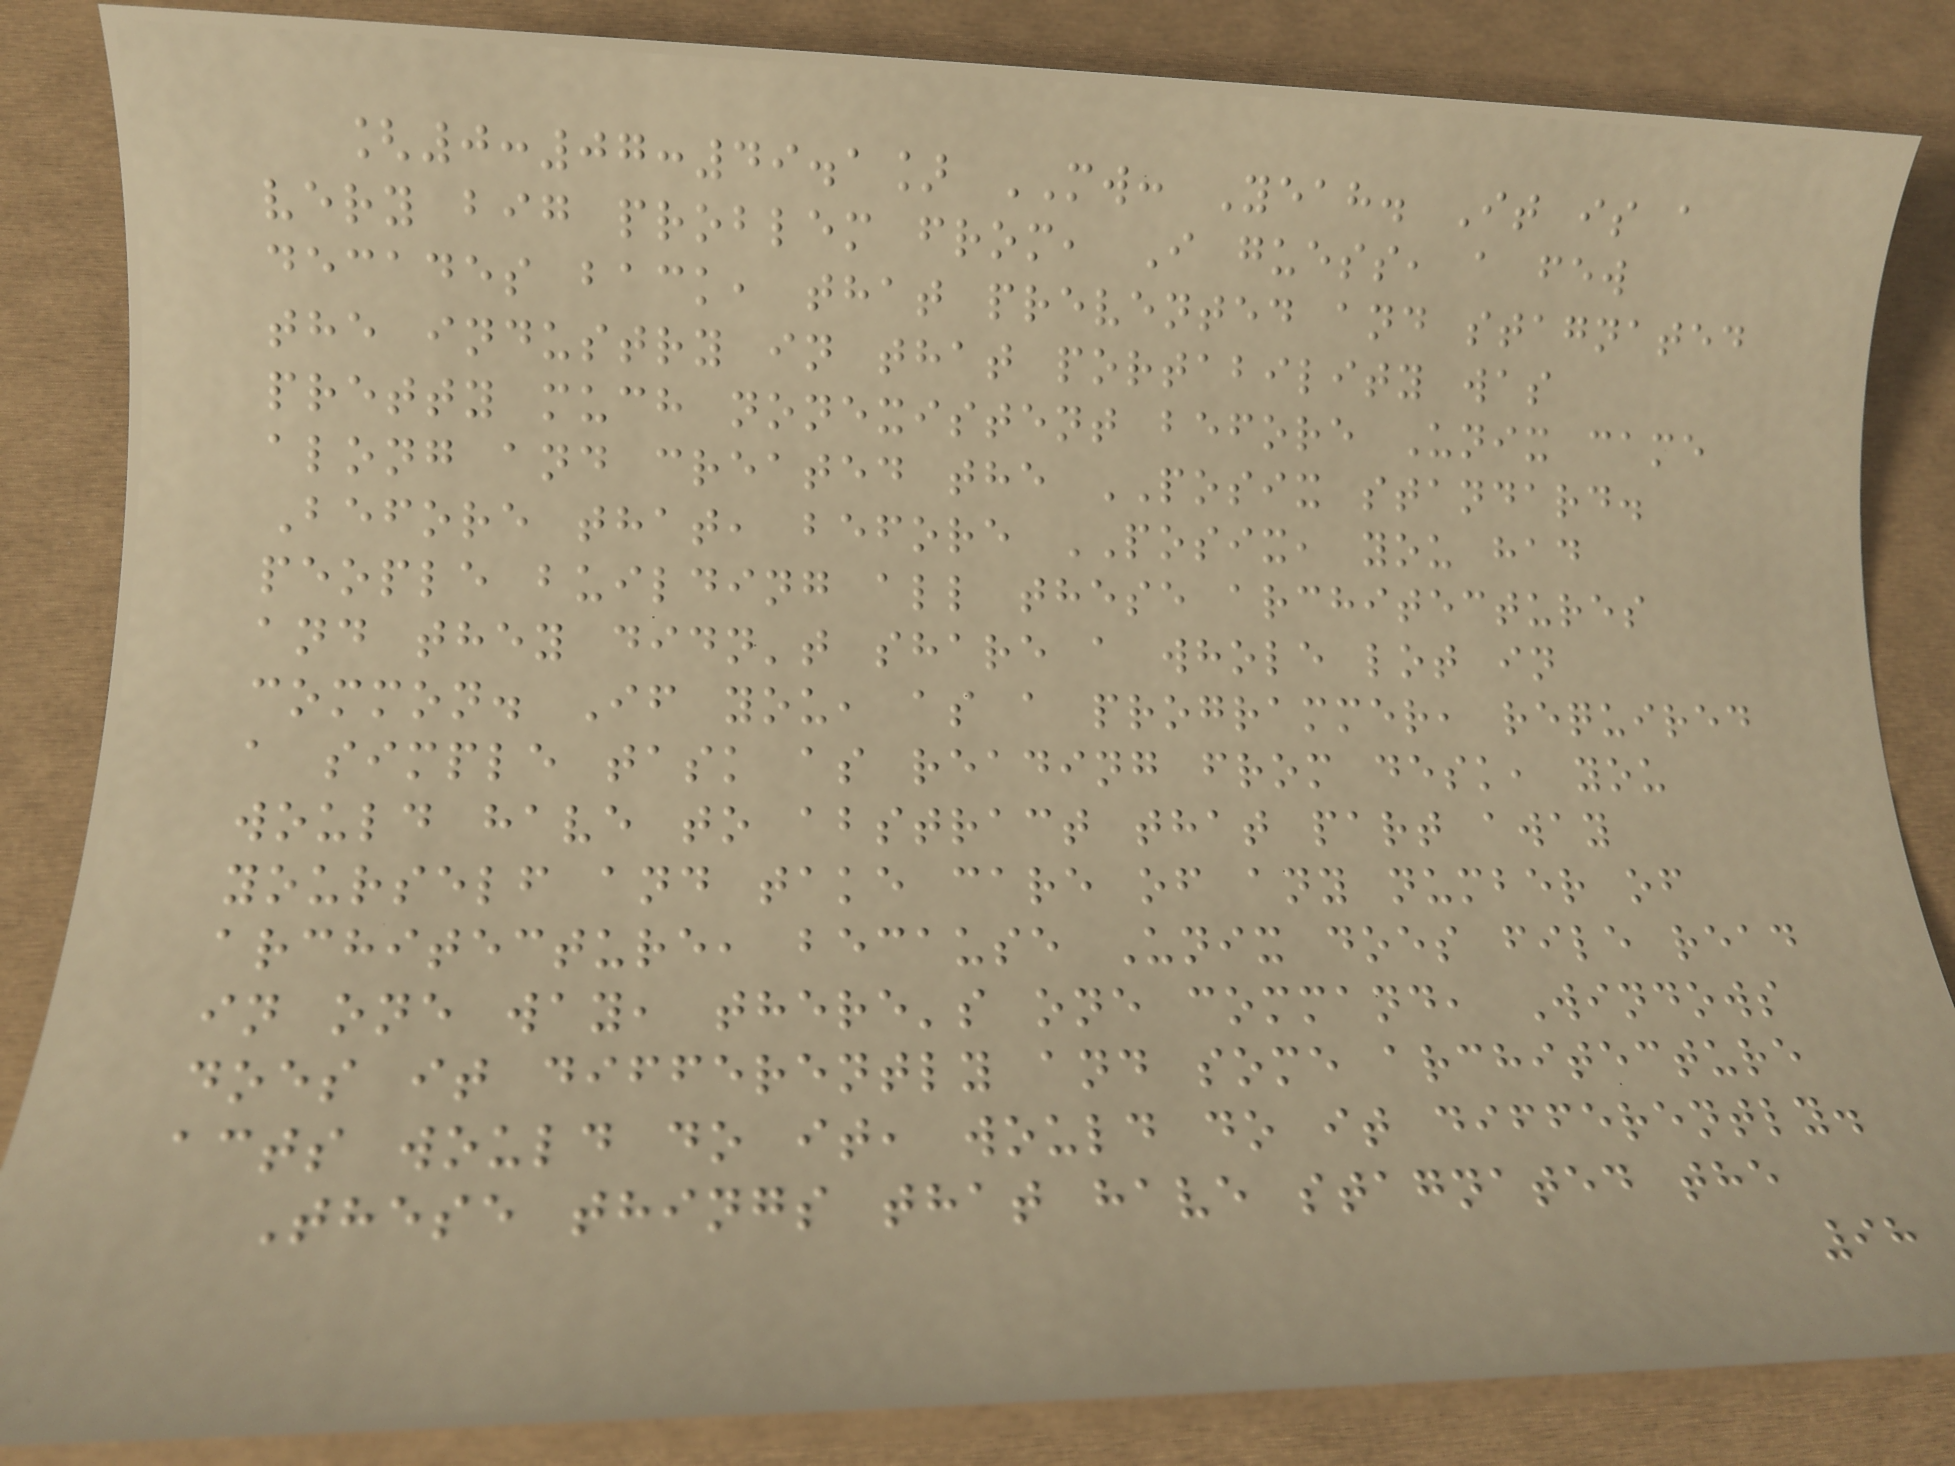[0:07:49.1] MW: Yeah. It is a
very big problem from, I guess, a few
decades back, that prevented and stagnated
the industry in that portability was
pretty much nonexistent before Unix came
along and created the POSIX standard.
Before that, before POSIX, you had
people building all these architectures
and they didn't share a whole lot in
common. If you, as a programmer, required
a simple task as reading from desk, you
would have to abstract that part away
yourself and take care of any number of
architecture, because Unix does file read
in one way, there's one command, Windows
does it differently and some architecture
acts would do it, would do it differently.
These things that have stagnated the
98
